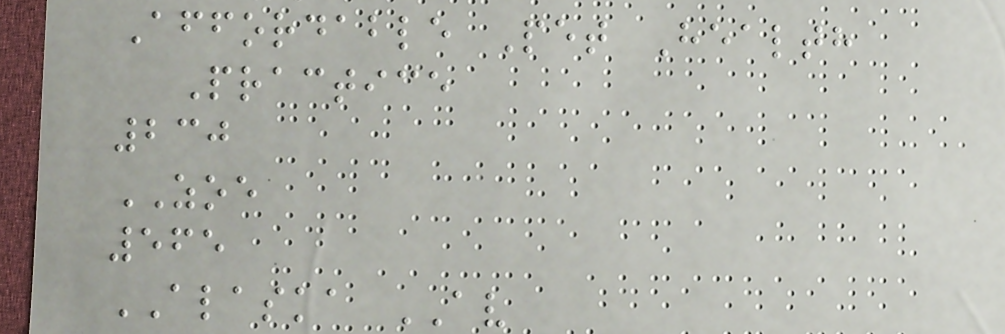Affordable Pet Health
Practice
230
ZOE
565
ALASKA AV
